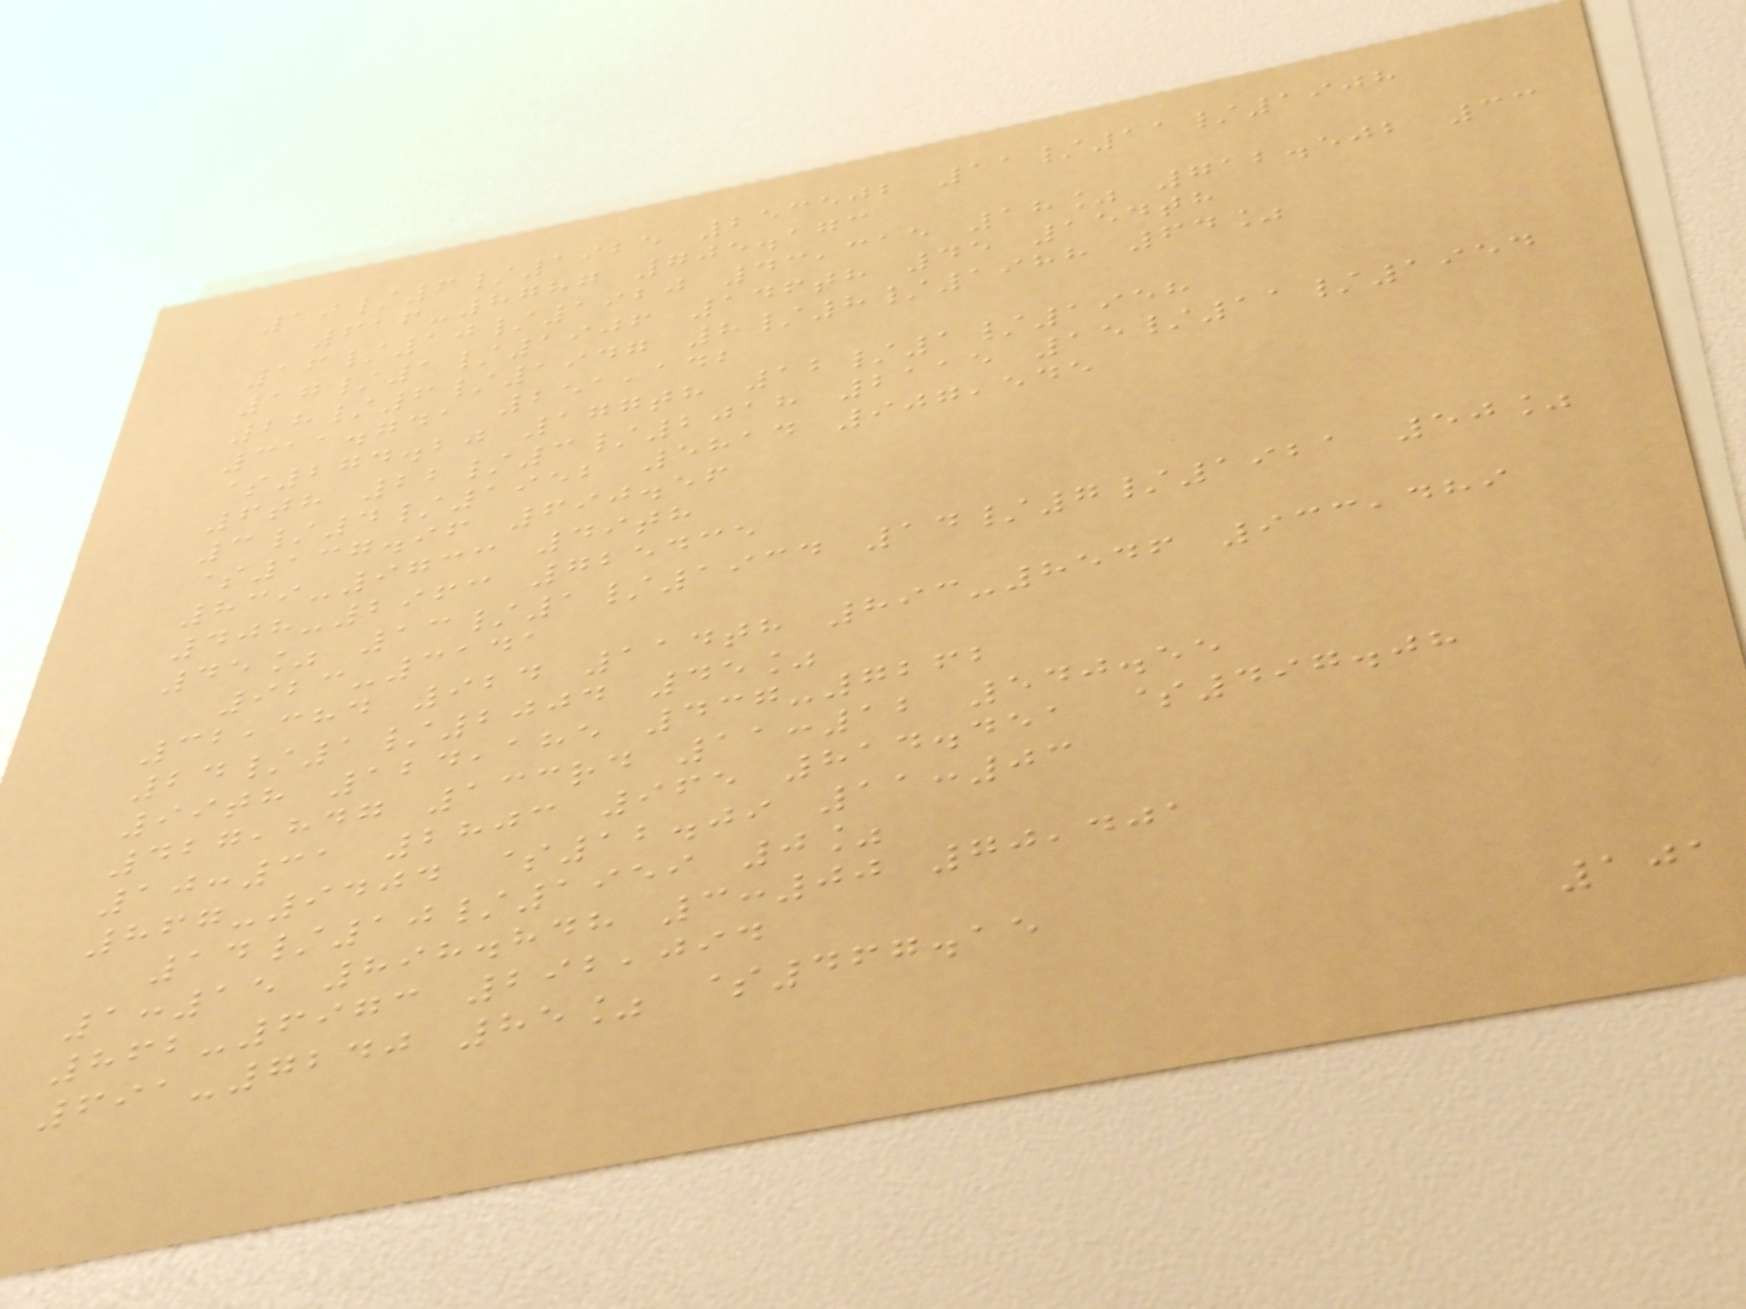10/6/1925 253502 11/11/1908
616-8787 705.173
16/10/1920 43,315 18% 712.502 33
17/1/1906 146th 45 154th
28/6/1947 8/8/1988 64%
311.741 251,142
$274.20 177th 12/1/1958
6th 22/3/2018 2115 15/11/1954
3/4/1952 5814 907,545
$137.96 690.56
839-9733 49th
408-2963 725435
45% 13/1/1934 14/7/1921 50%
923-3141
32,384 924 114th 893-8546 933,489
24/1/2004 45%
99th 124,185 437-7262
427,847 133rd 11:12 540.55
10:31 2803 965 814.451 $497.08
867-9404 $12.09 11:03
14/10/1959 0%
1:15 898.848 3:00 70,401
862-6973 292,094
691-7240 85% $467.15
101
